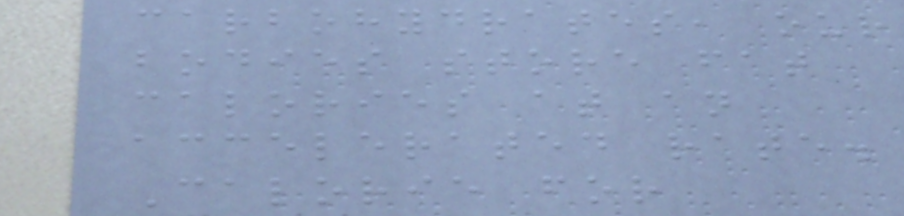carbohydrates, our
bodies store fat
calories at an
accelerated rate.
Calorie for
